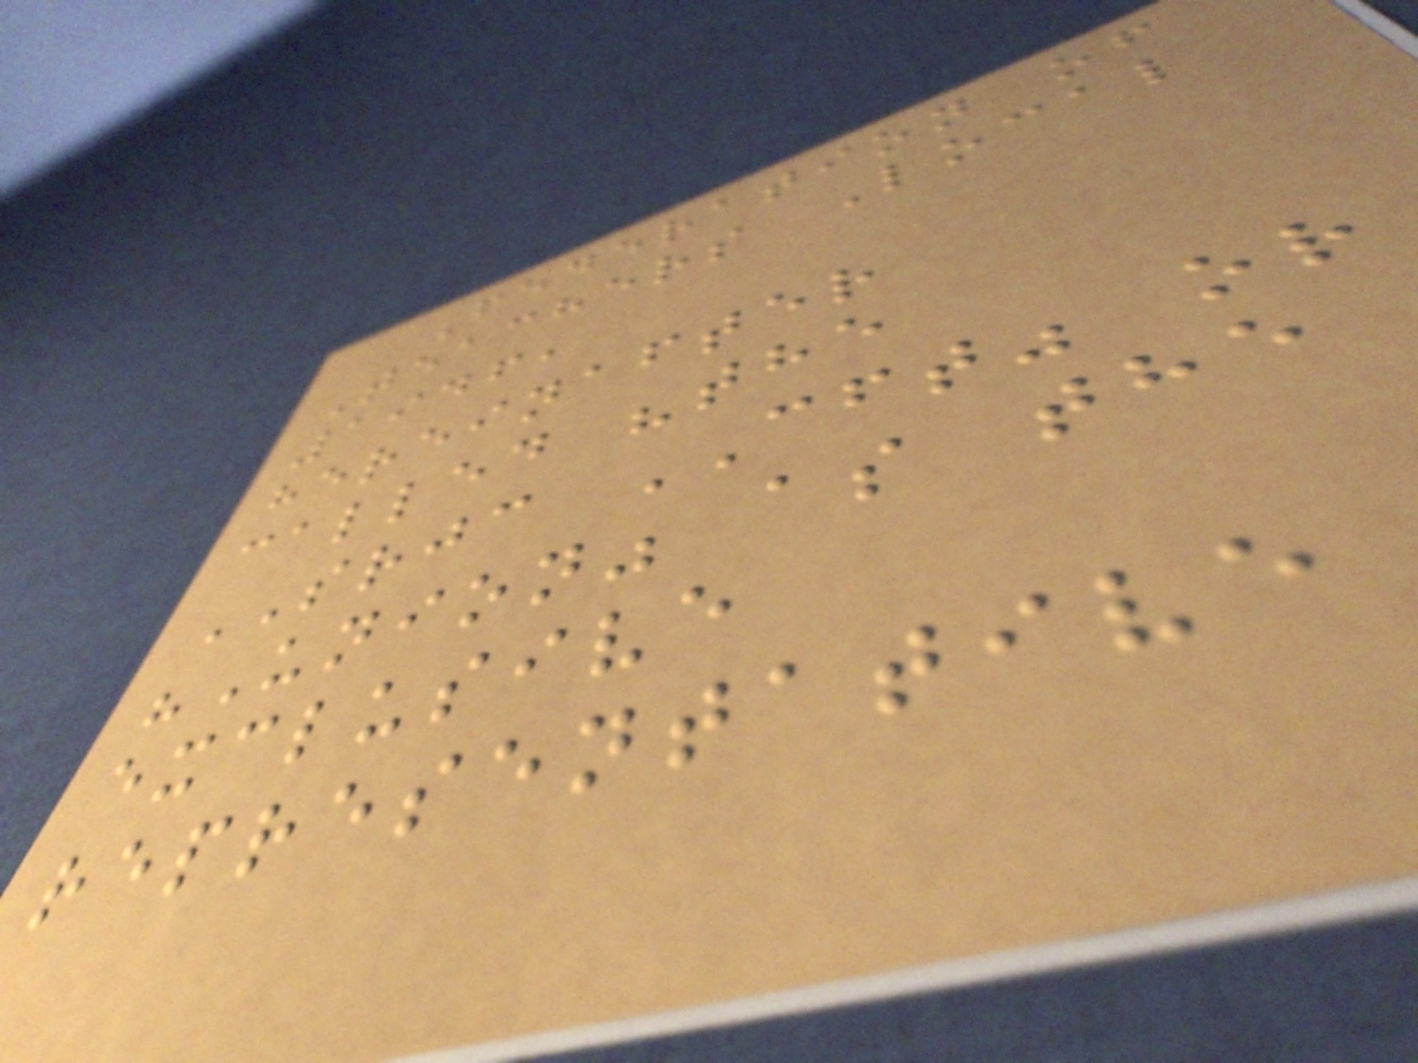Federation of
Teachers Local
1946,
hereinafter
called "the
SRJC CFT" or
"Union" as the
exclusive
representative
